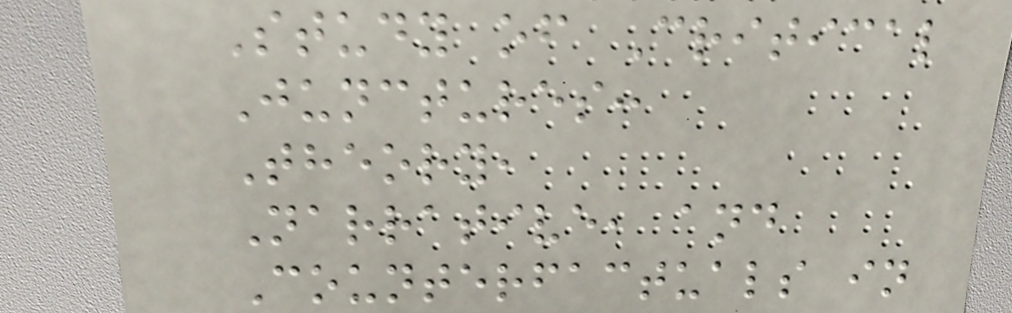Study of Critical
Junctures:
Theory,
Narrative, and
Counterfactuals in
